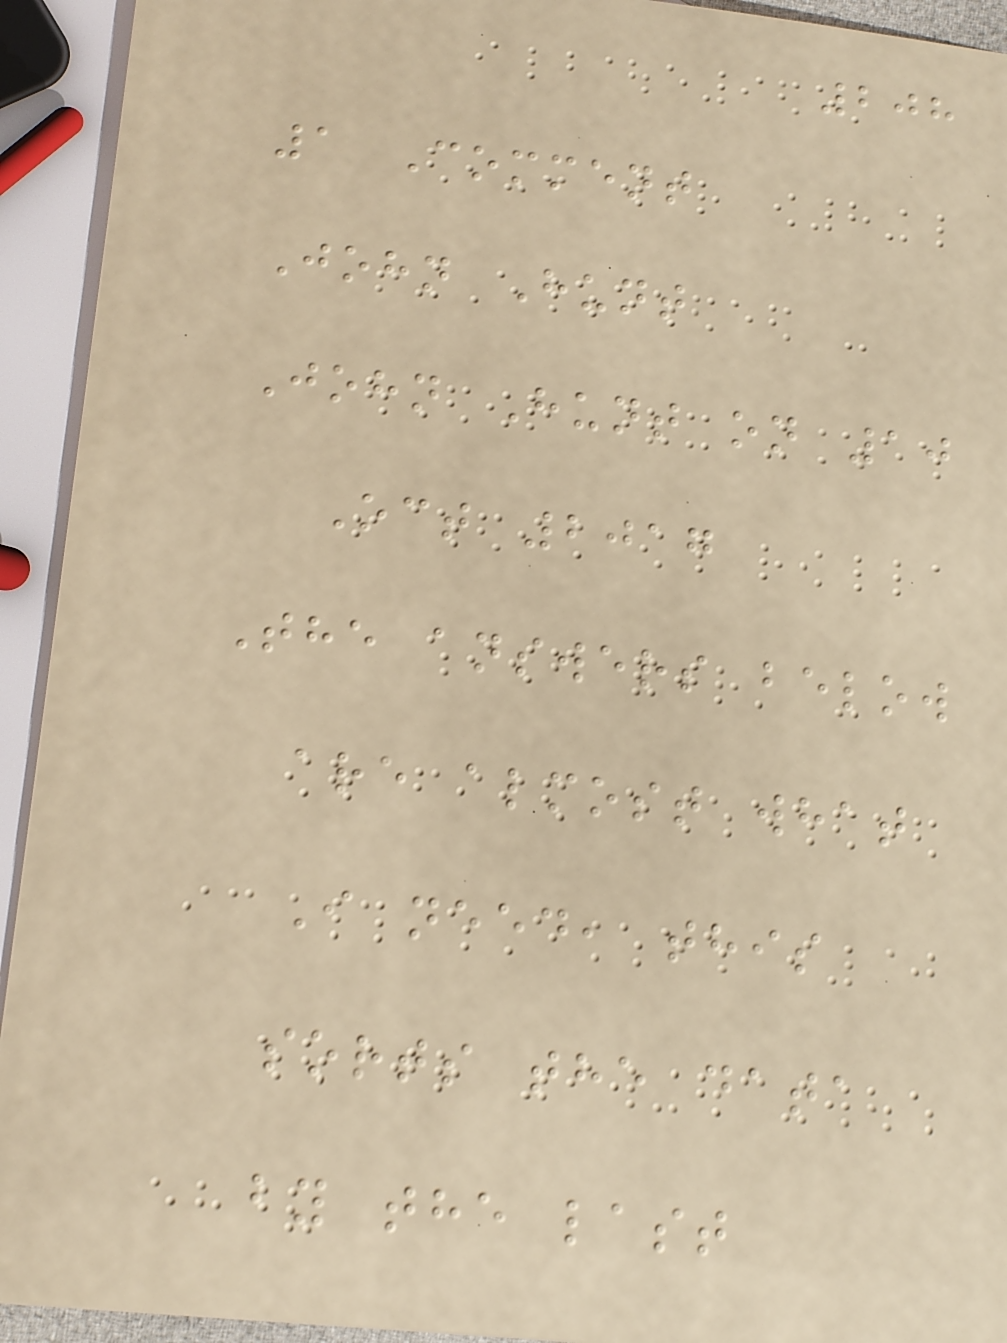208
1 Comment
John Hunt
John Hunt on 10
Oct 2017
The answers below
are almost what
I need, this
sorts the data
by the last
